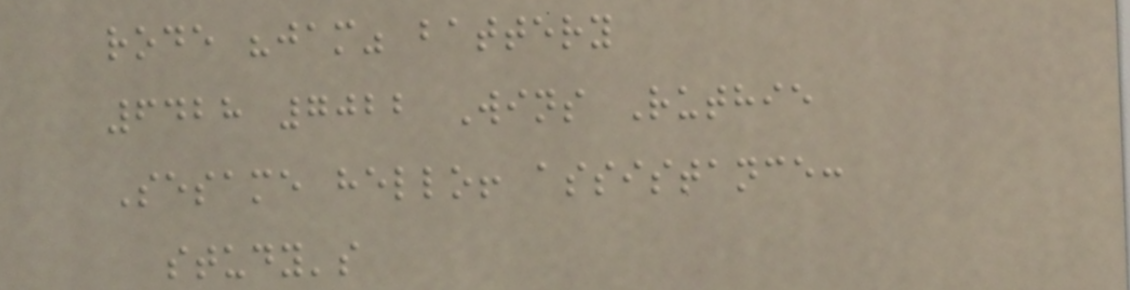rode "jam" battery
6428 7022 Wins Ruthie
Sesame hello! assistance:
study's
